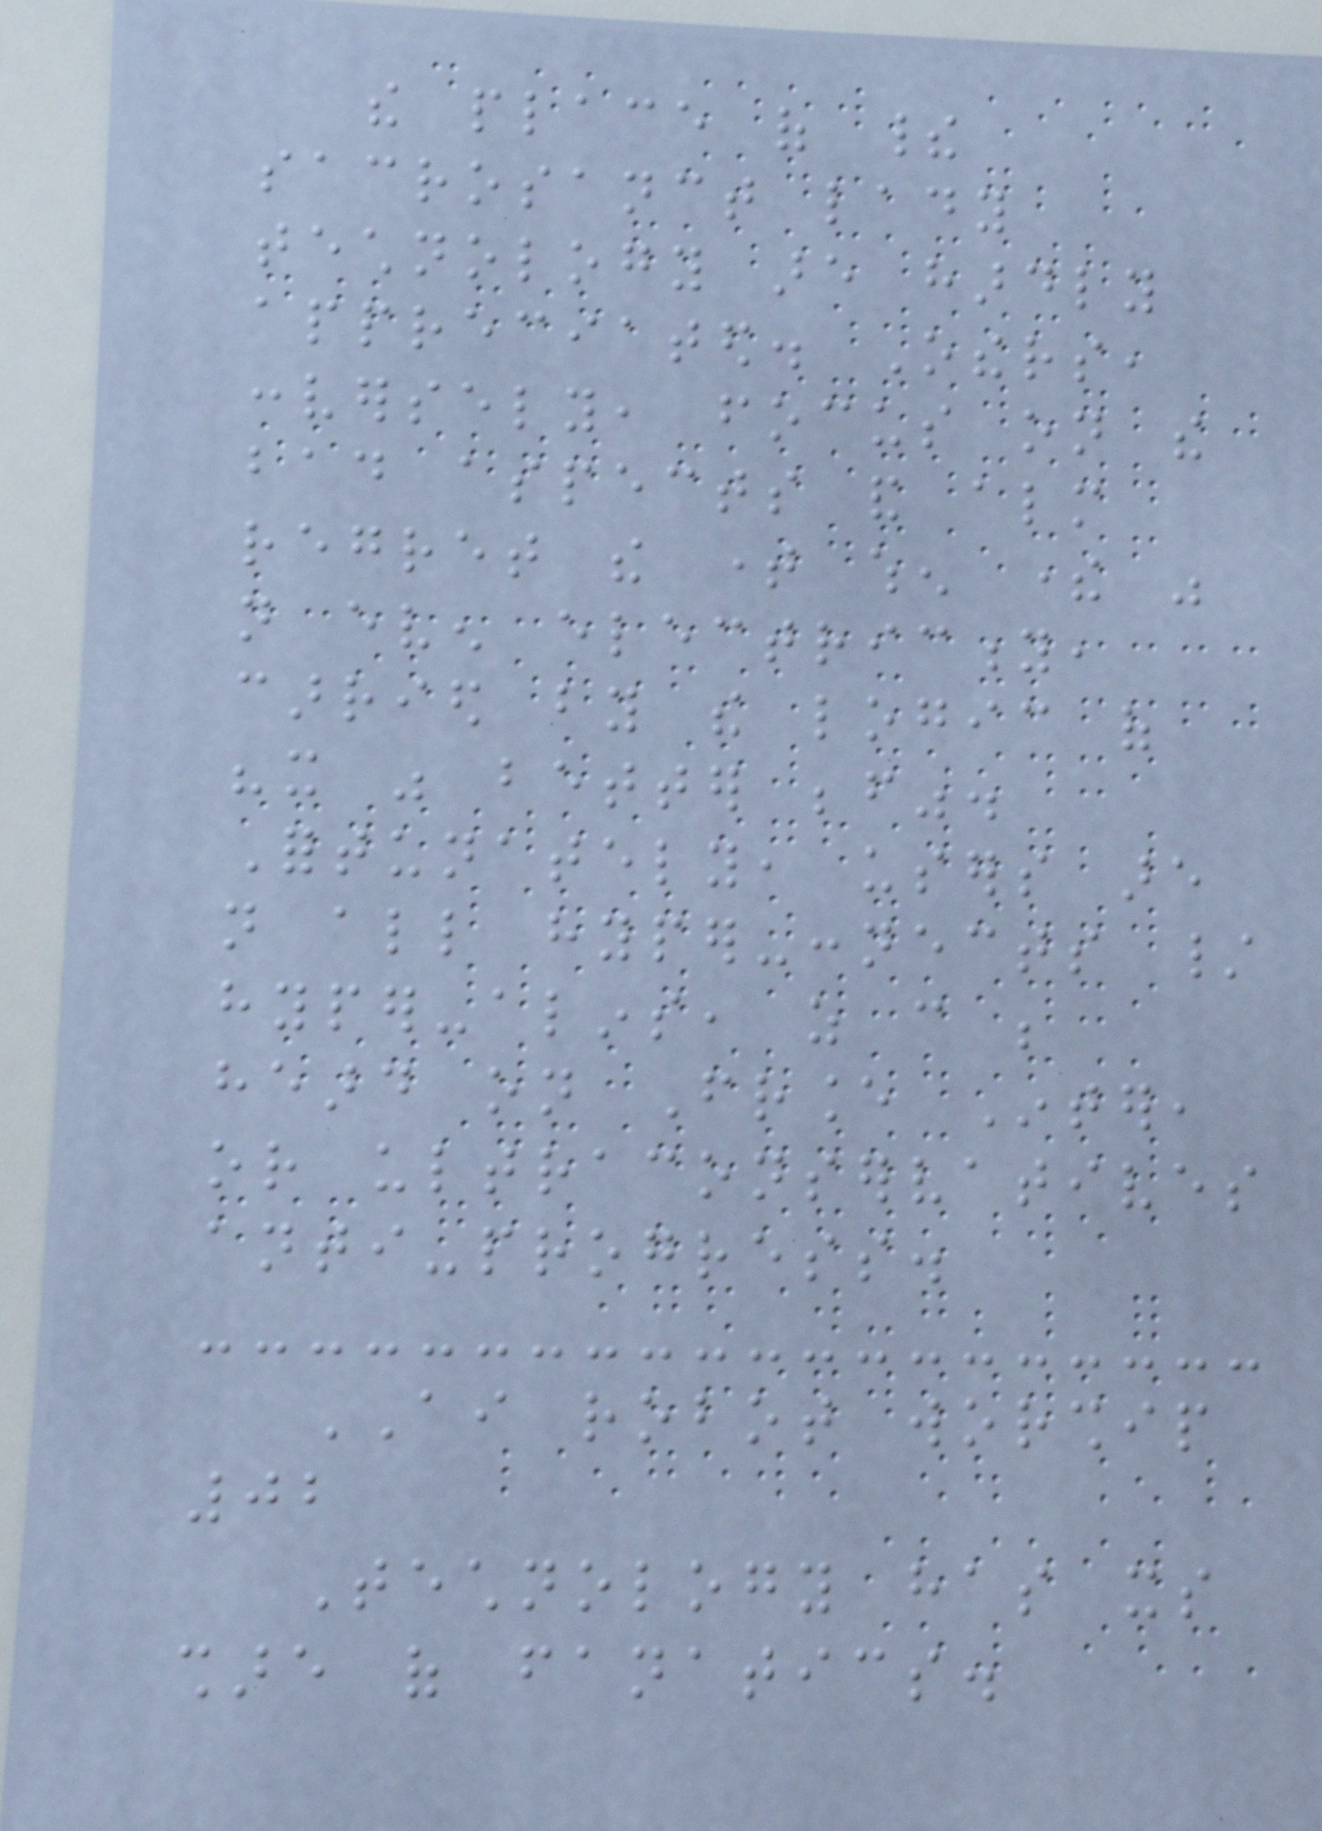the place of their
sacrosanct lady
technology are hardly
appreciated. Others,
conversely, focus on the
bad aspects and almost
regret the time when there was
not even electricity,
carried by the logic of
"it was better before".
Fortunately, users are
not all hyper-connects /
hyper-alins, as can be
heard on France Inter,
or ultraconservatives
anti-progress.
AI robot worship
02
Technology has its
share of fanatics.
